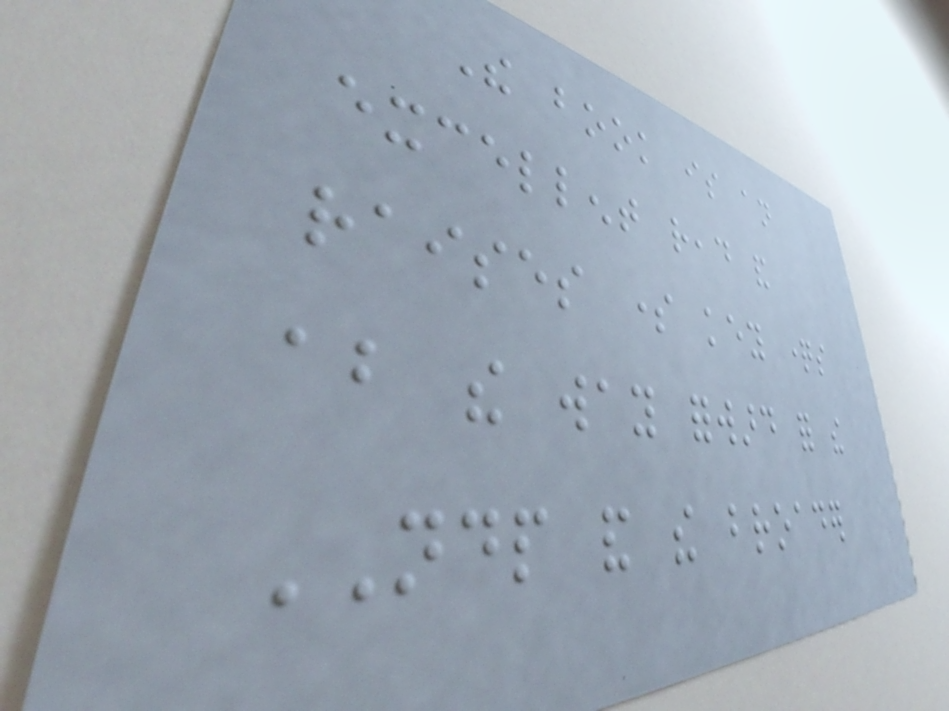The book is an
excellent read and
raises some key questions
about the way forward for the
NDP and the broader
